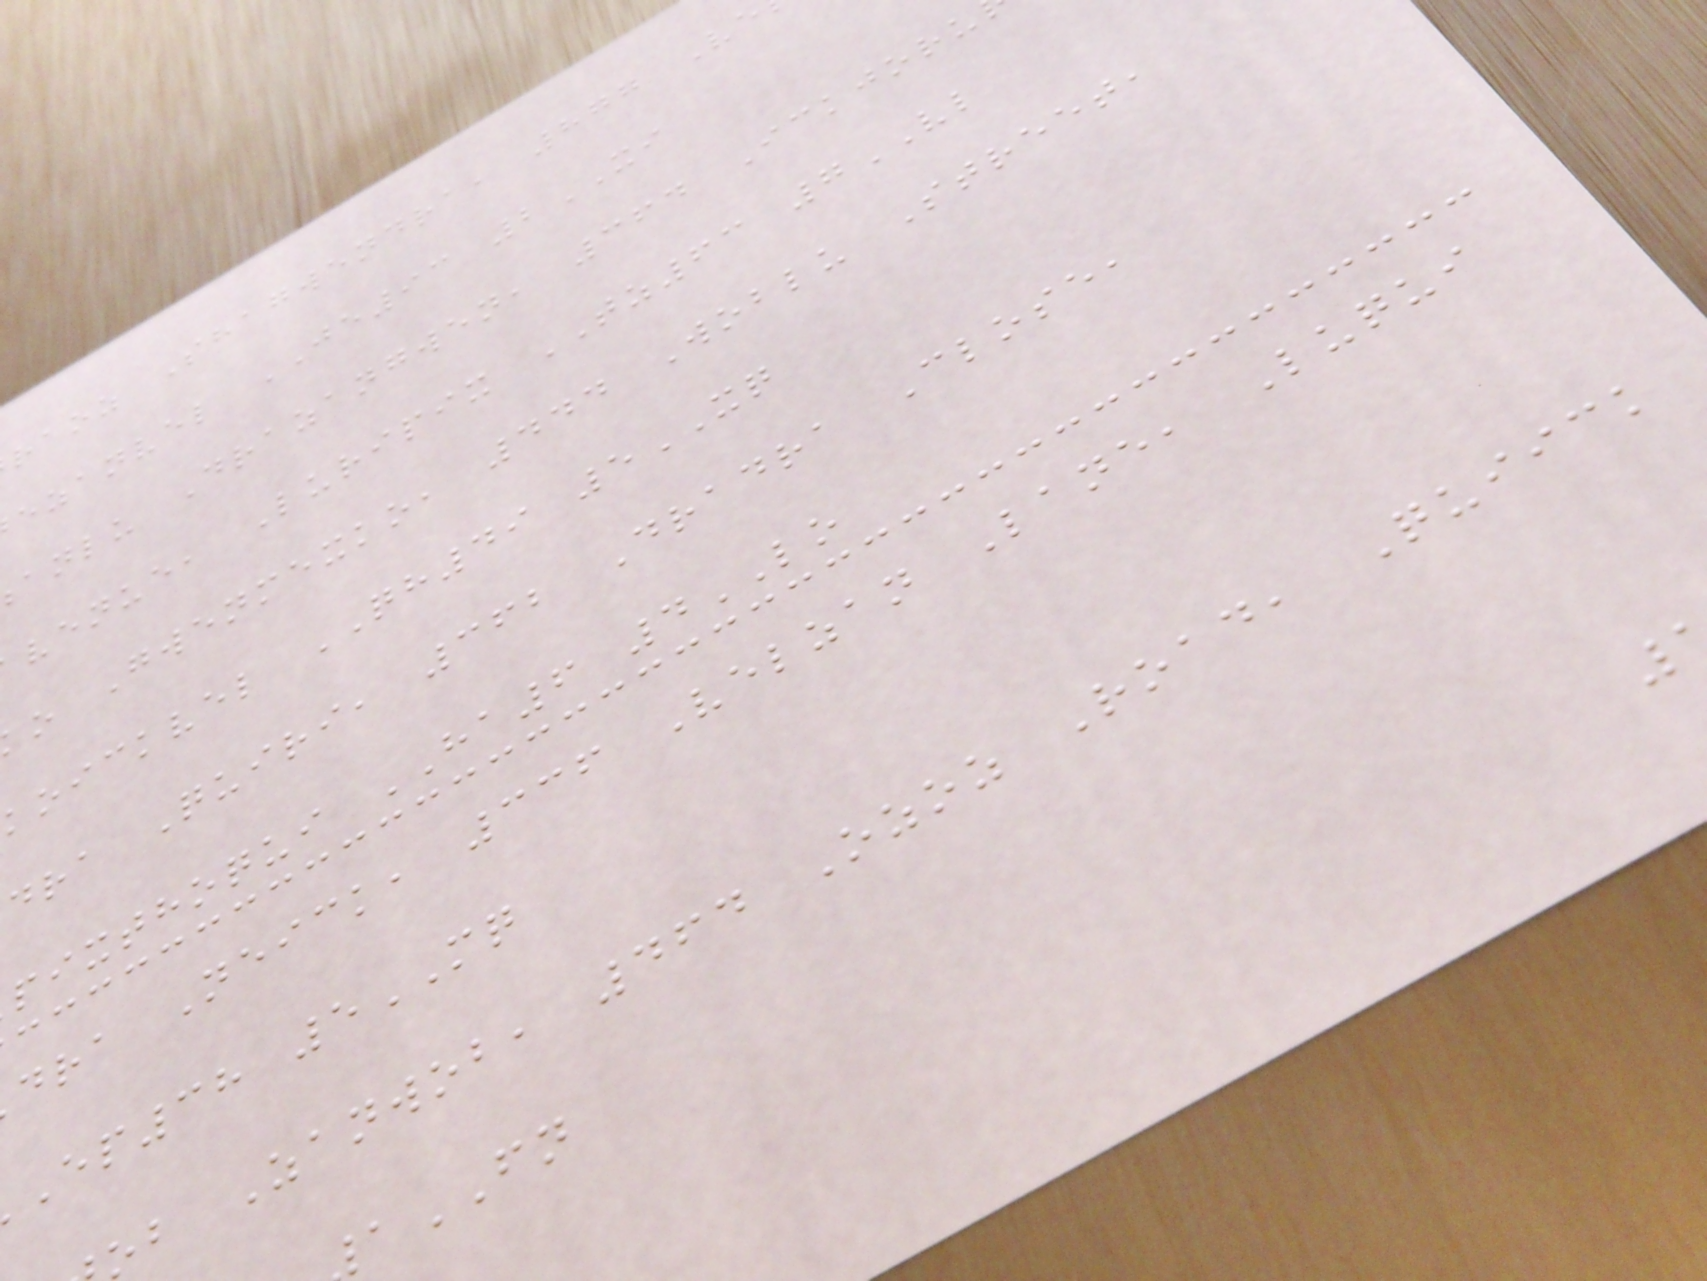raoz Shagwendra, 877 Ve
ezanvel JE93 2XI
anlu Drazangwen, 364 Ickjoru
venue, Luripix TZ63 7VL
o Gwenmexko, 444 Woblu Street,
koickvel QH49 5XQ
dra Quiri, 362 Dradra Close,
pixthoqui HA6 4LO
dra Neick, 336 Velzan Lane, Luqui
ep38 5MQ
ob Zanwob, 464 Ozoz Road, Quiick
FN
